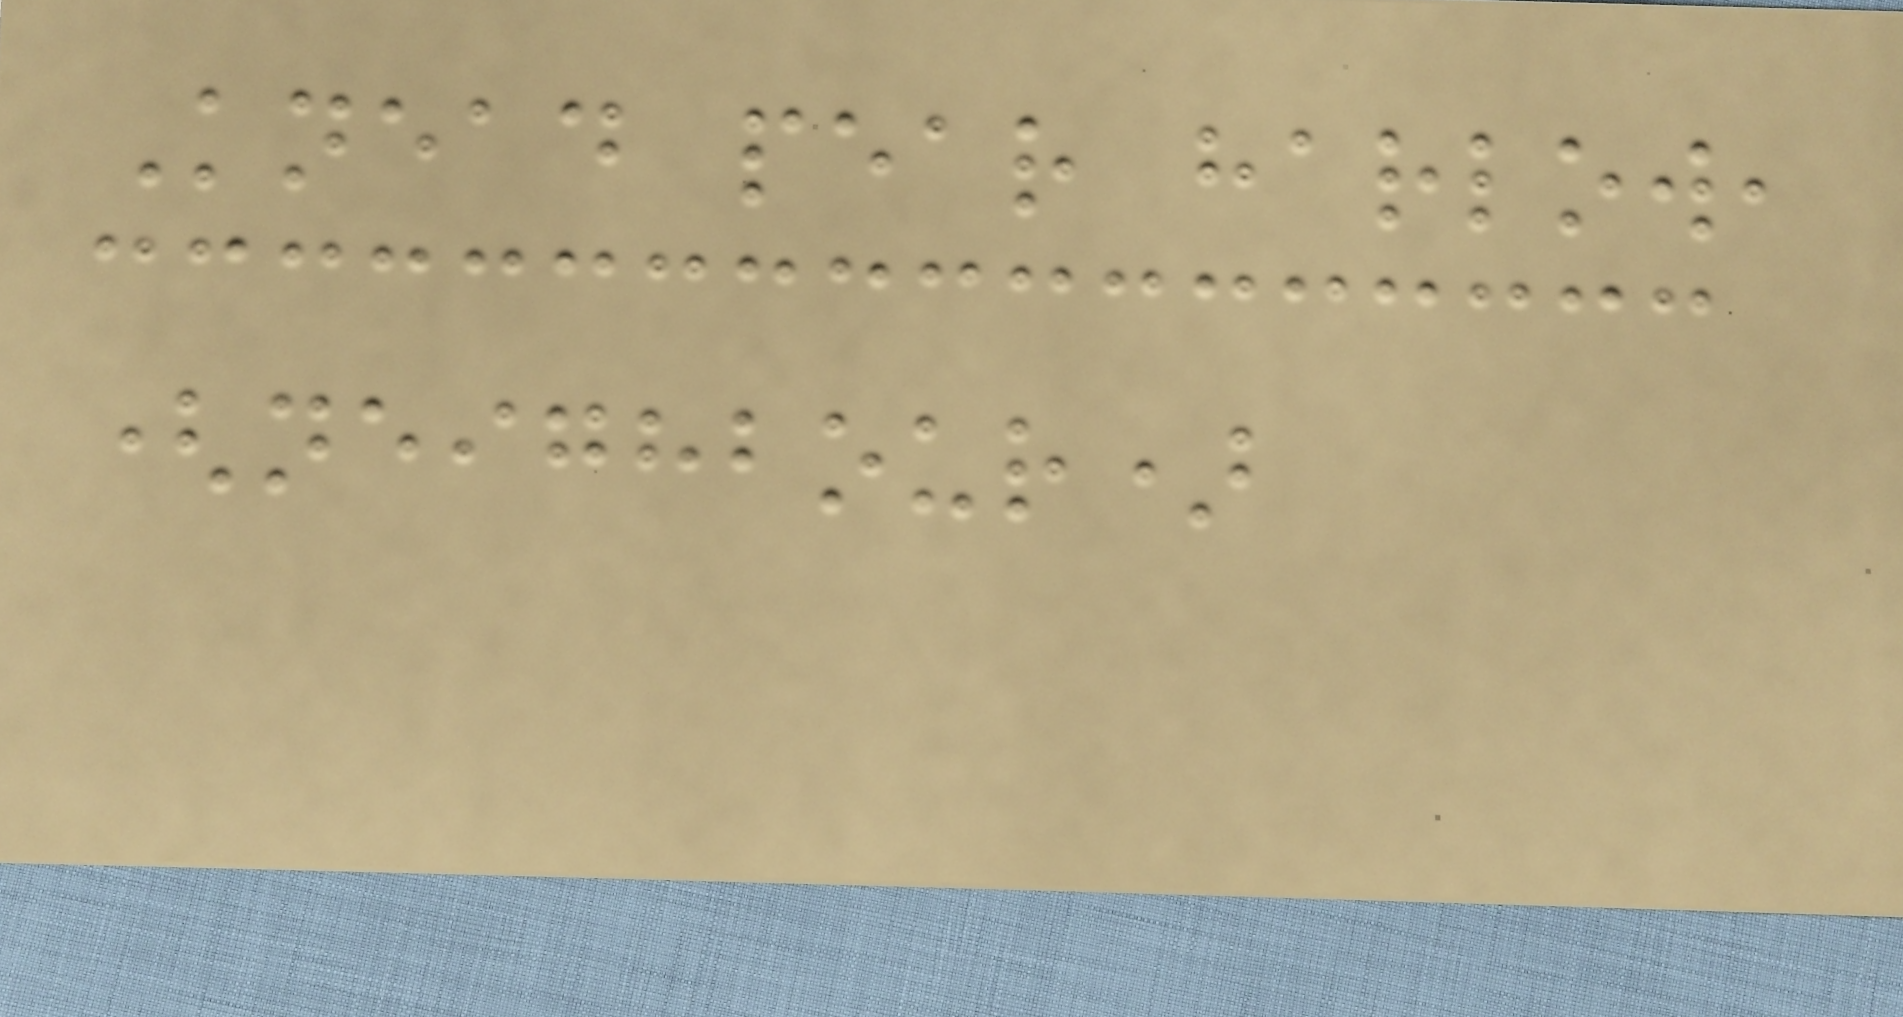Knead pear harlow,
(neighbour)
